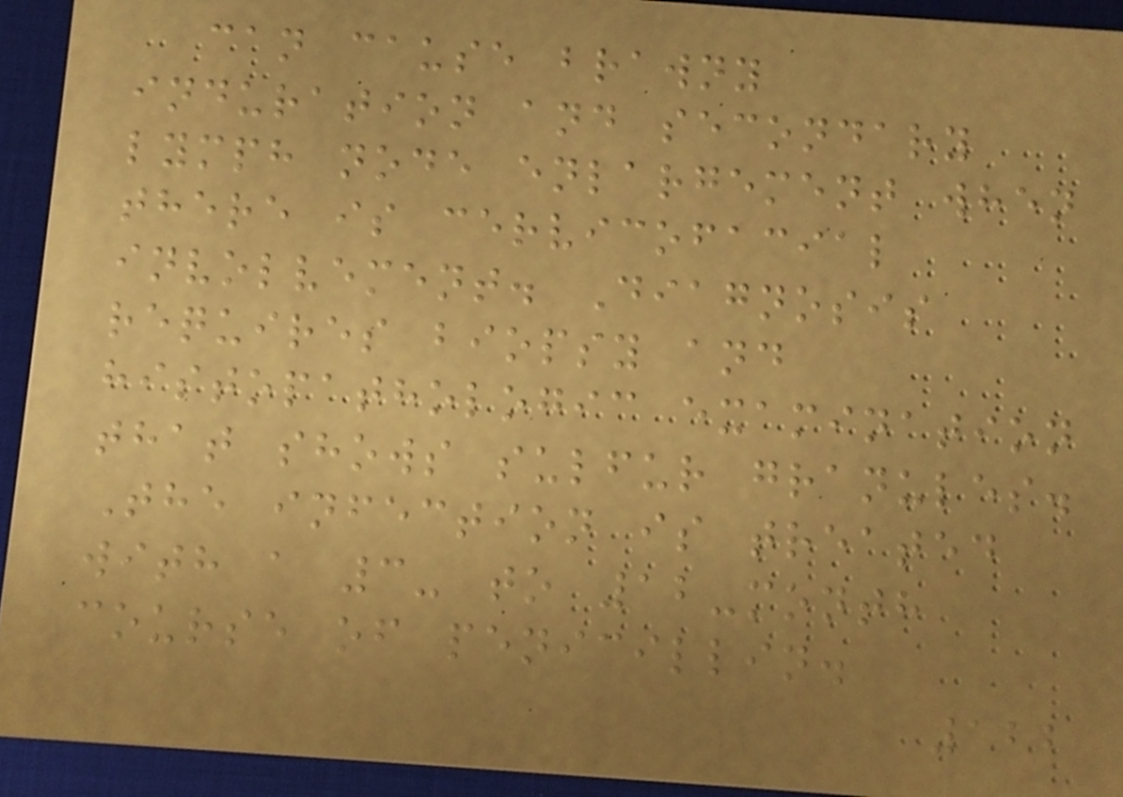can cause brawny
induration and secondary
lymph node enlargement when
there is cervicofacial
involvement. Diagnosis
requires biopsy and
histopathologic examination
that shows sulfur granules.
The infection is treated
with a 3- to 12-month
course of penicillin.
122
